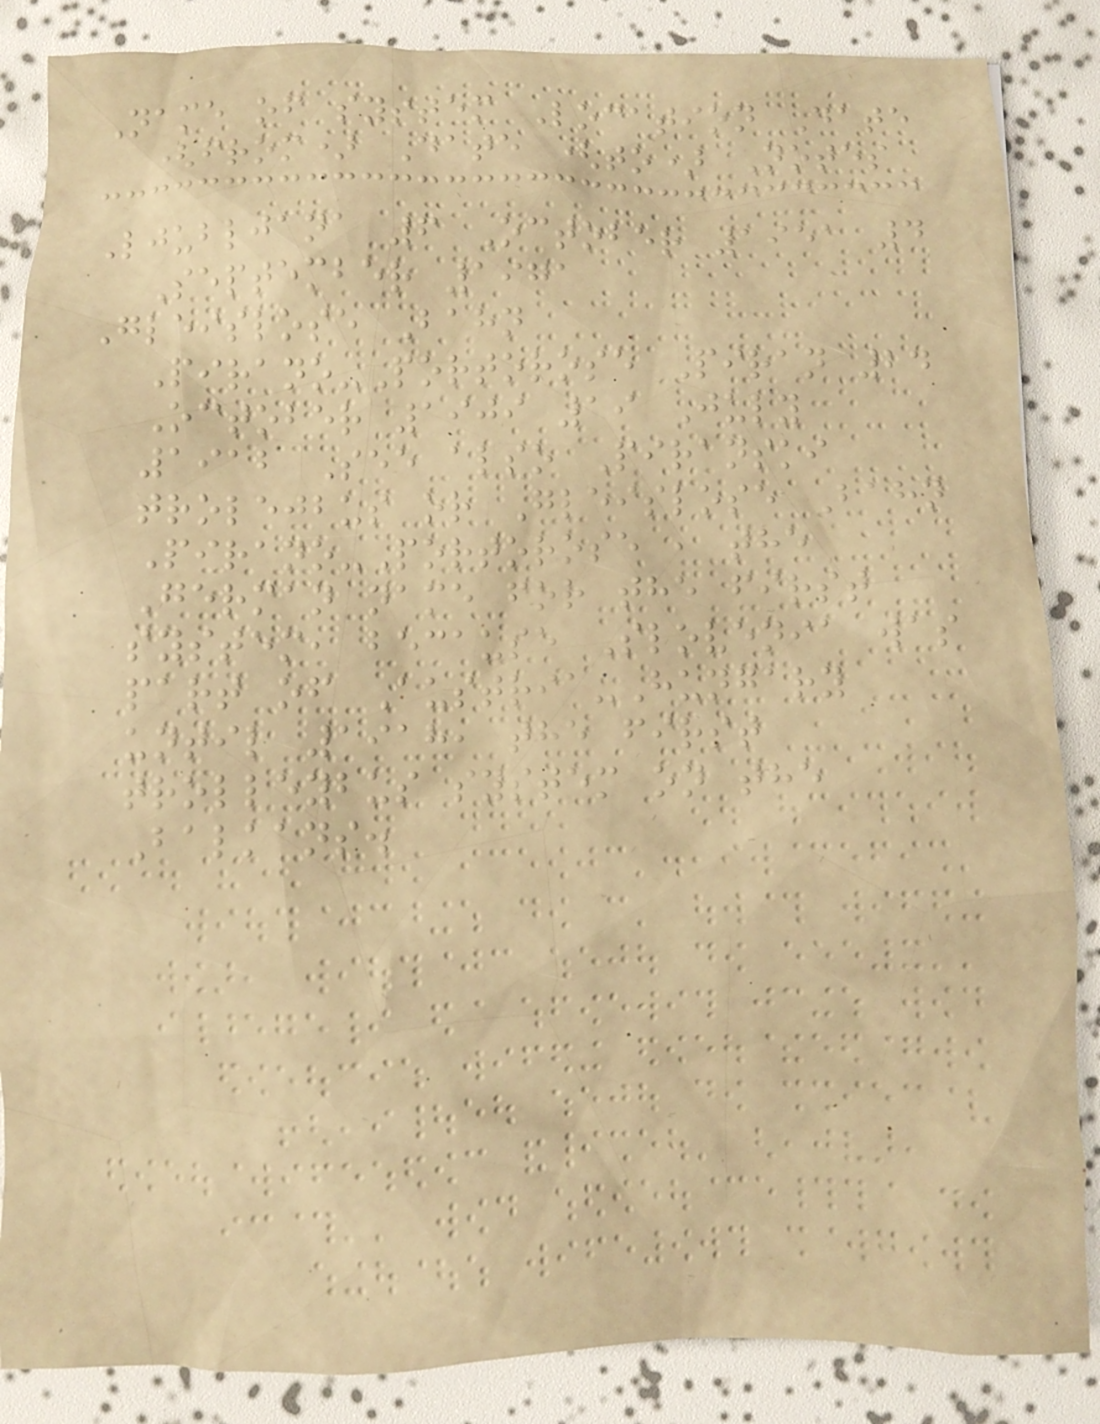Name of system Location Date
(from) Date (to) Notes
Ljubljana 6 October 1951 4
September 1971
Gleislose Bahn
Pirano-Portorose Piran 24
October 1909 19 July
1912 See also Piranski
trolejbus or Gleislose Bahn
Pirano-Portorose , the
German name for the first
system, because Slovenia was
part of Austria-Hungary
until 1918, the first
trolleybus system on the
Balkans.
